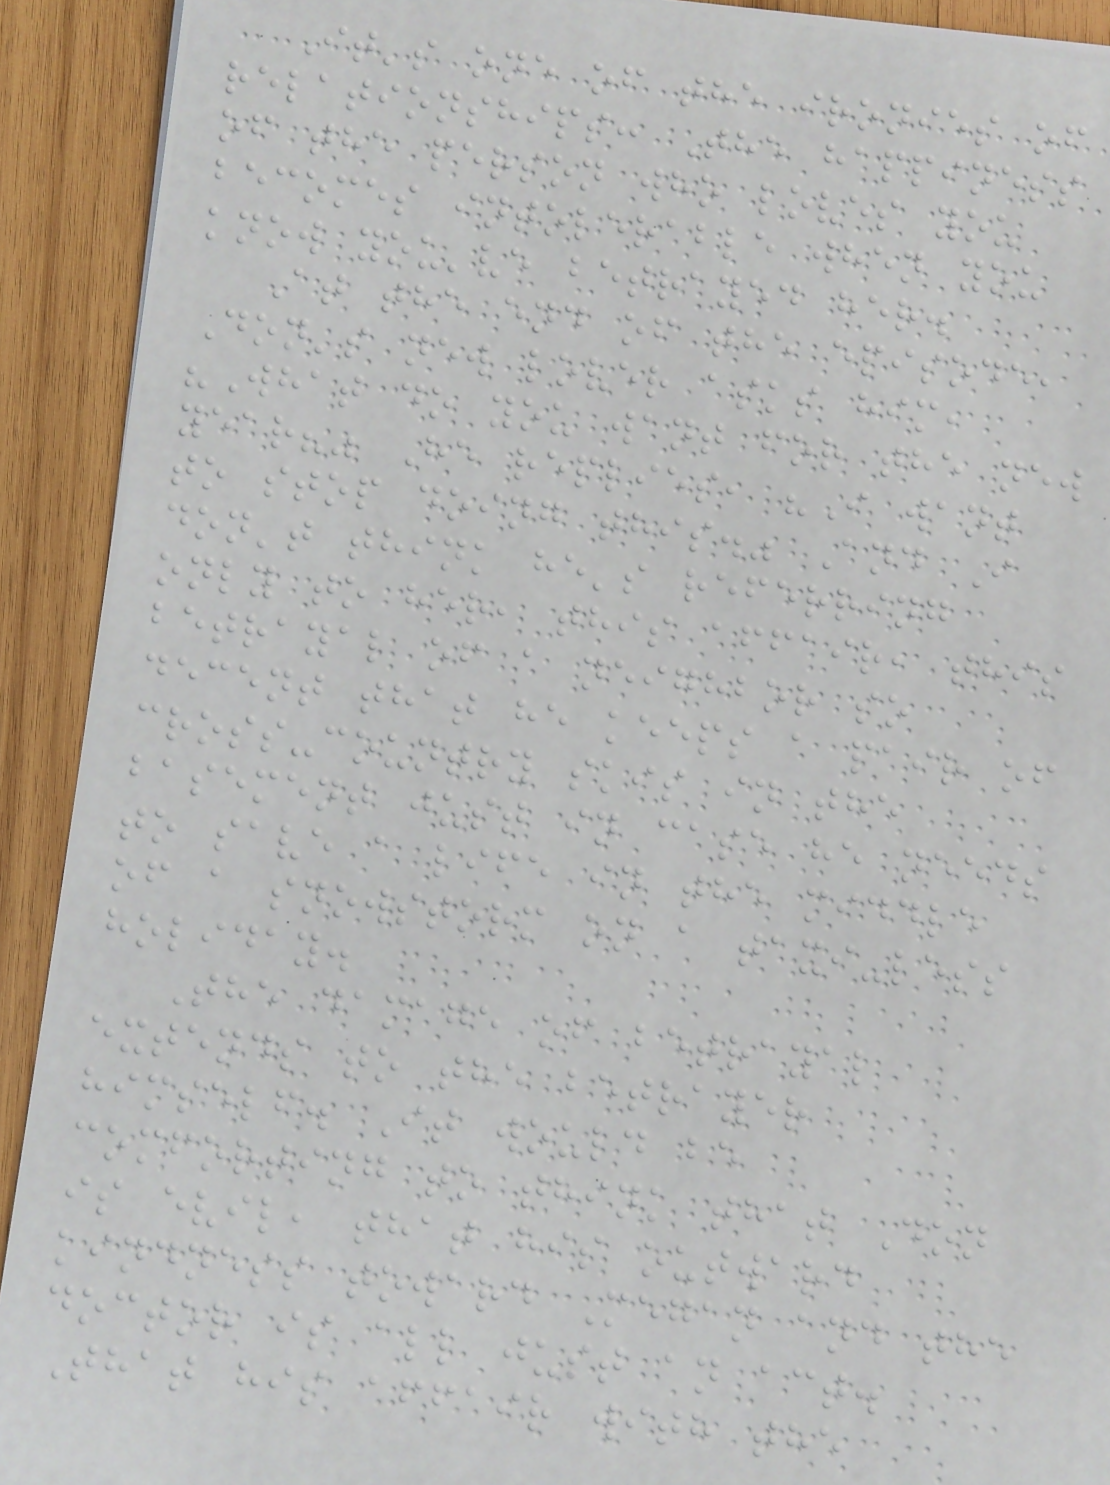It's one of the ironies of
relationships: The happiness
of the person who loves you
becomes intolerable when you
know you've betrayed her.
At the end of the episode,
Don's new lover asks him,
"What do you want for the new
year?" He replies, "I want
to stop doing this." And I
don't think he's referring
only to her, this affair, this
betrayal of a neighbor so
decent that he keeps a pair of
cross-country skis in the
basement just in case he needs
to save a life in the middle
of a snowstorm on a taxi-less
holiday.
The damage of betrayal
extends to the betrayer
himself. It would be
comforting to think that Don
is evil, that his outward
kindness toward Megan and the
doctor is all just an act.
That his affair with the
